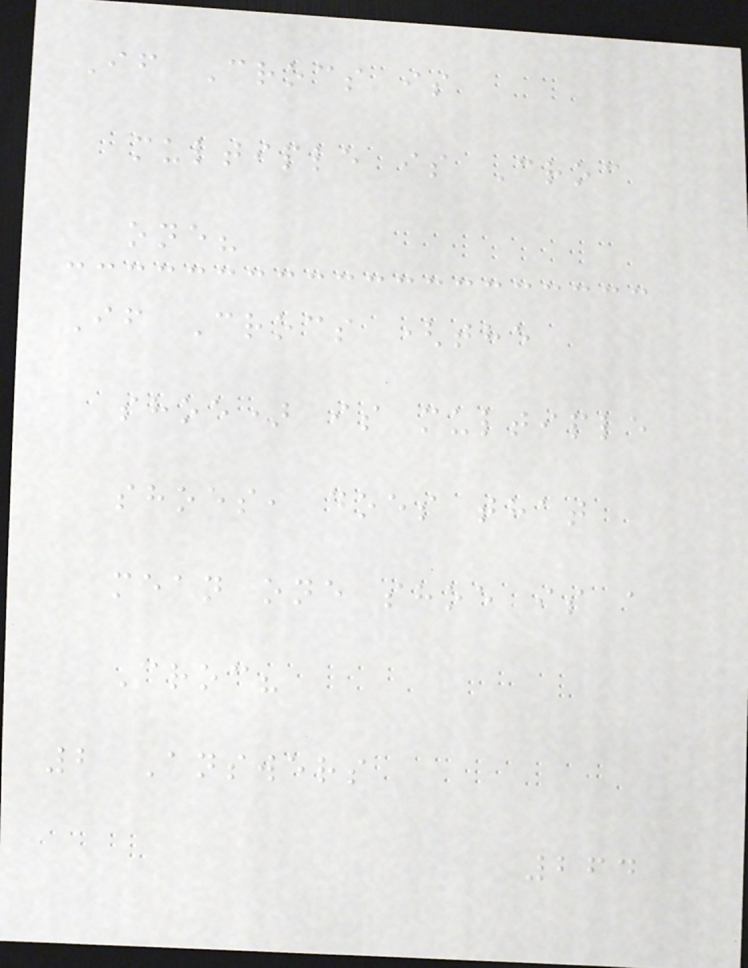If Crocs is
multiple is Croc
one?
If Crocs (the
shoe) is multiple
shoes, does that
mean one shoe is a
Croc?
2 Answers
264
